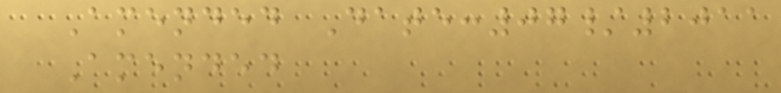Amended Date:07/2011
Amended
